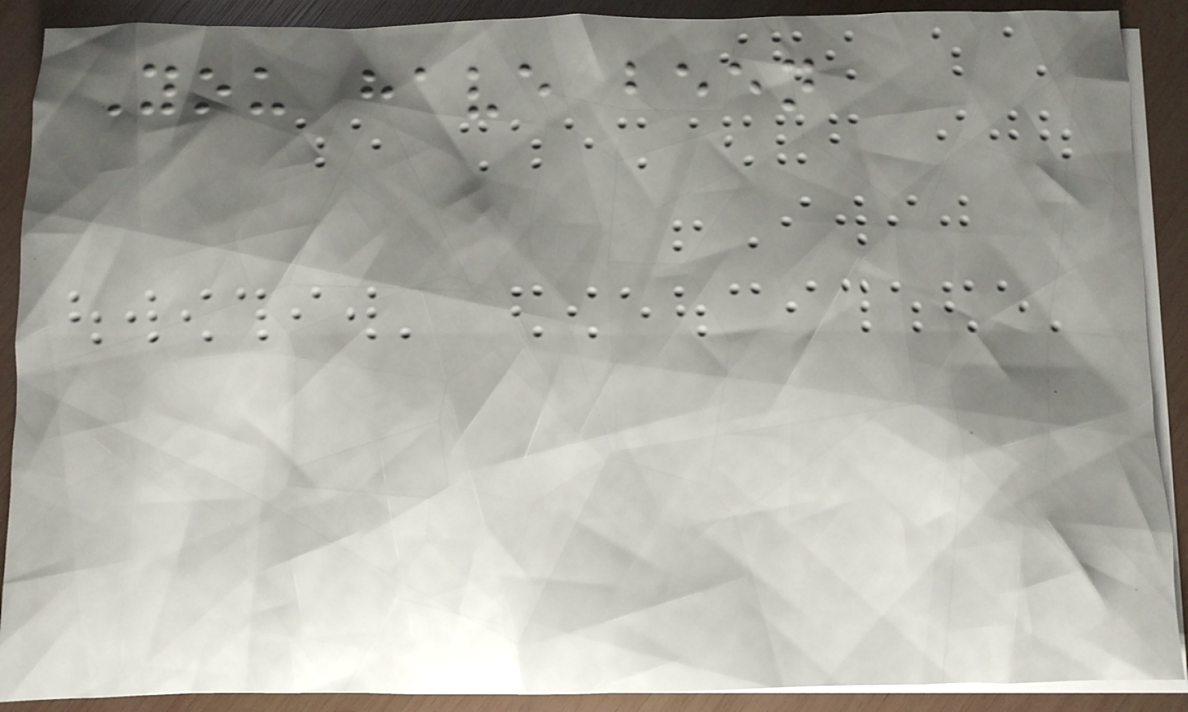You have been
